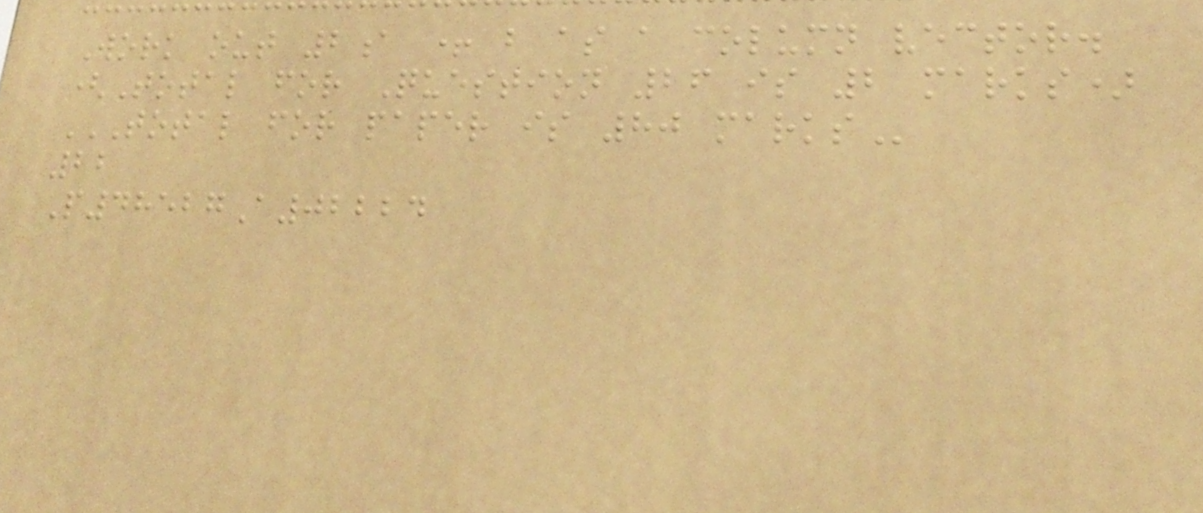Work out 2a + b as a column vector.
(Total for Question 26 is 2 marks)
TOTAL FOR PAPER IS 80 MARKS
22
P48527A02224
